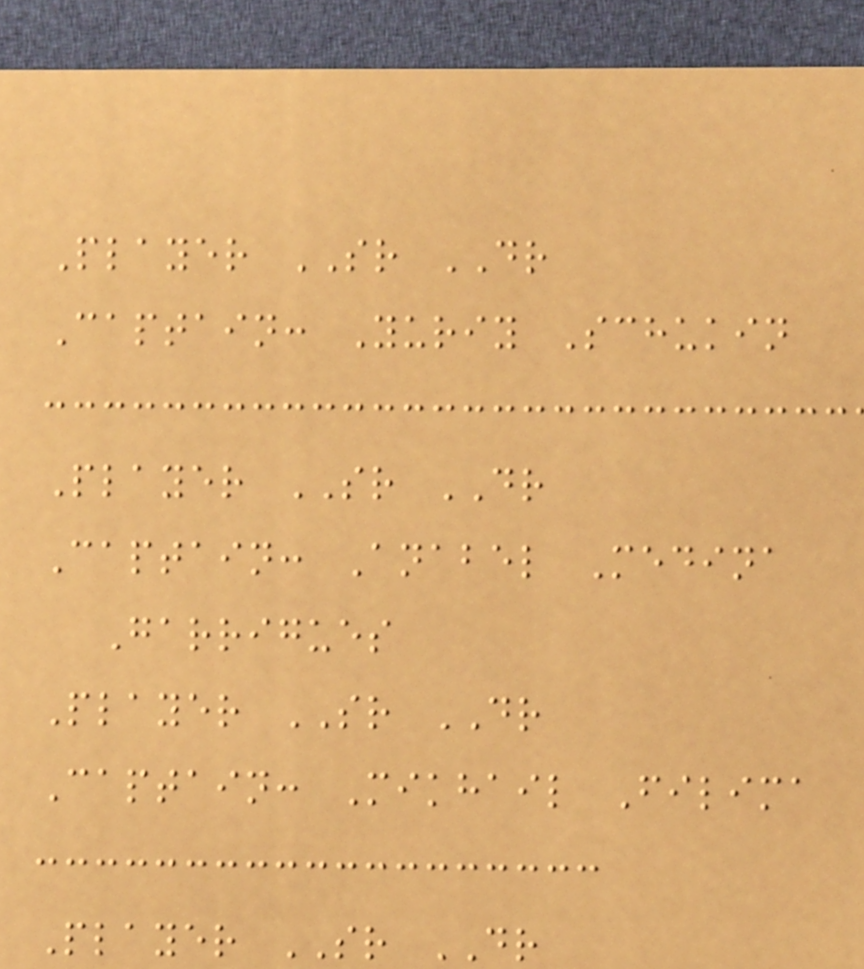Player SR DR
Captain: Yuriy Schukin
Player SR DR
Captain: Anabel Medina
Garrigues
Player SR DR
Captain: Mikhail Filima
Player SR DR
